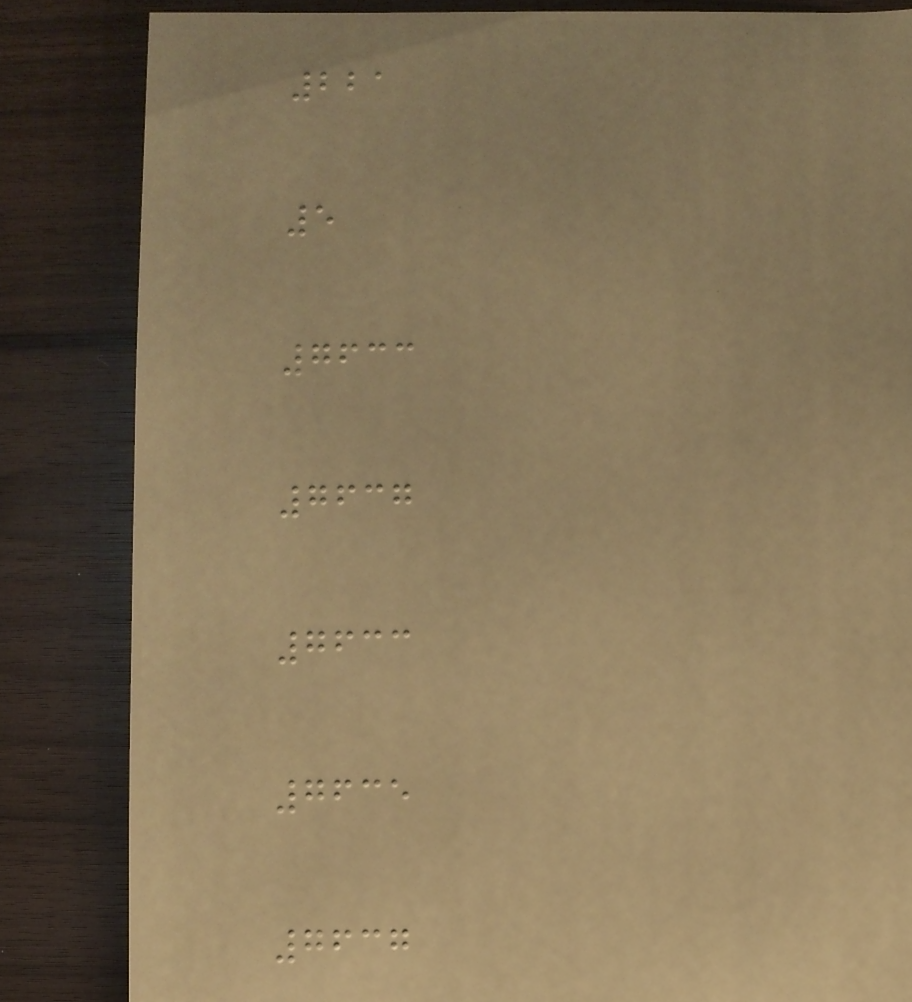221
5
7633
7637
7633
7635
7637
